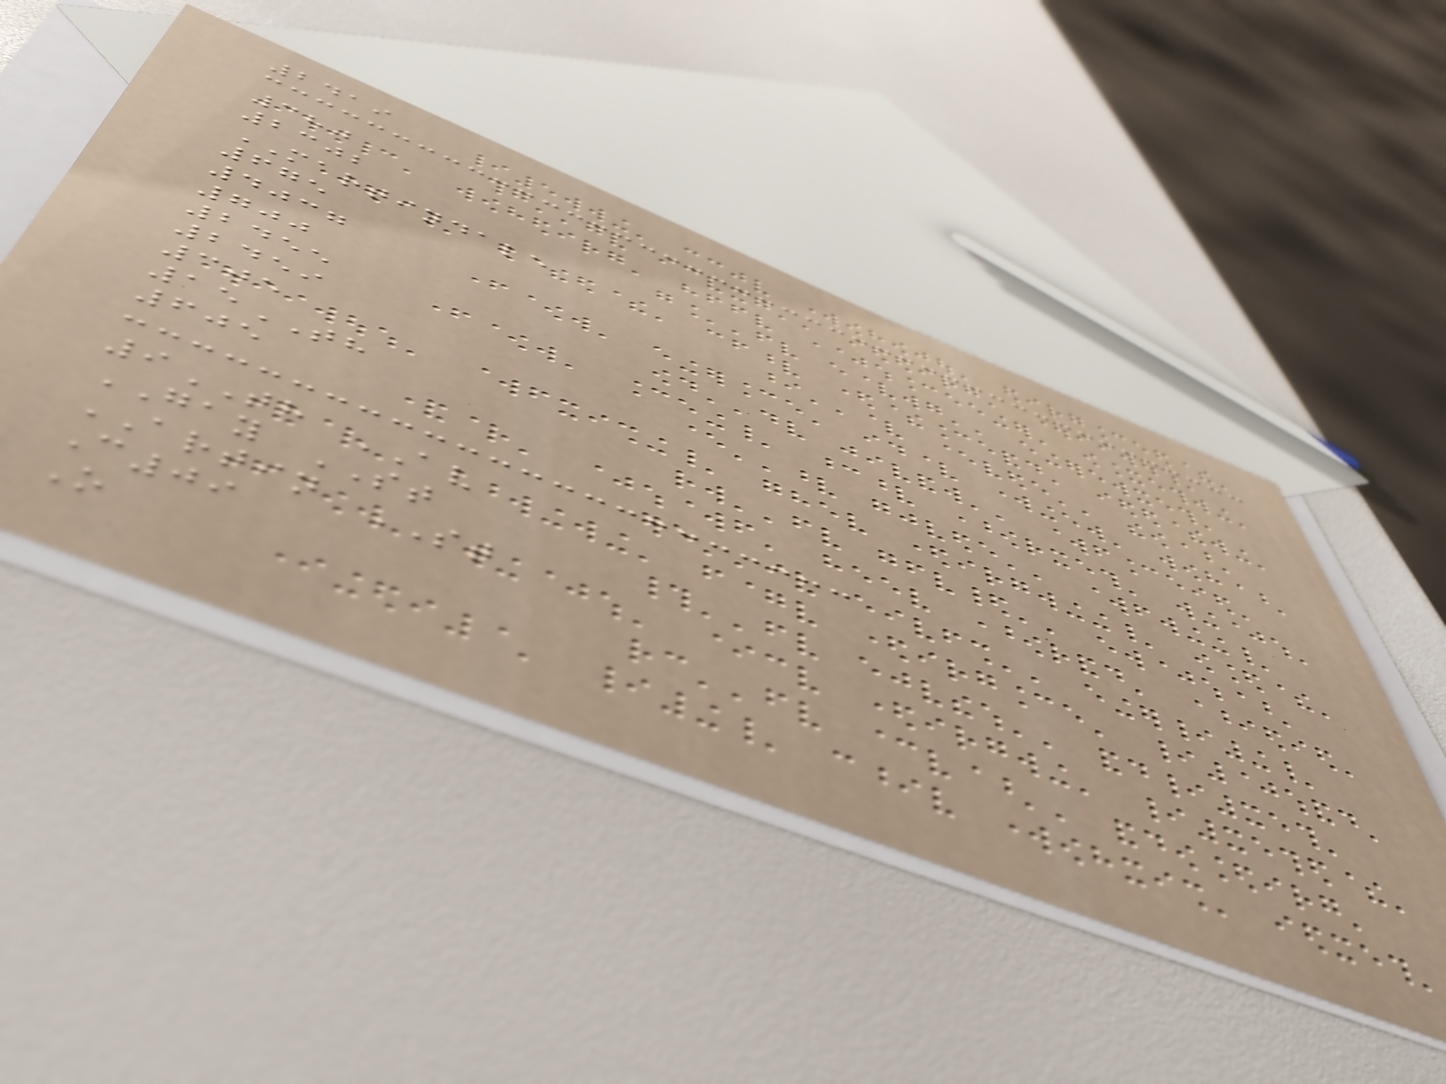2419
380
2302
MARTINDALE
675
4037
700
2455
2459
305
15TH
605
9TH AV
GAY ST
ARTIN ST
C09
O
